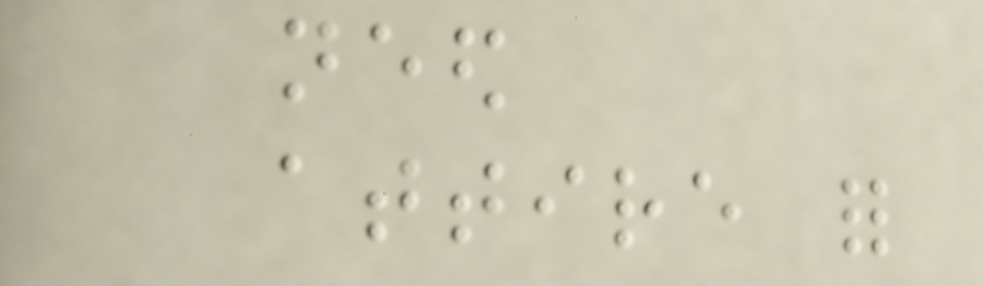need
attire for
